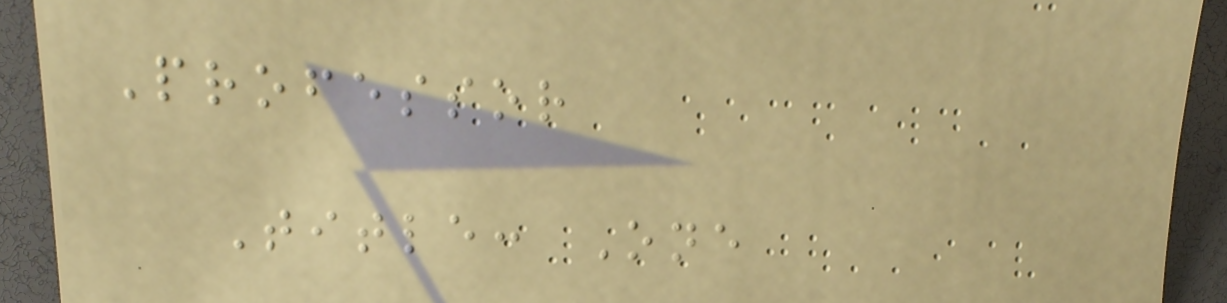Professor
Title: One
